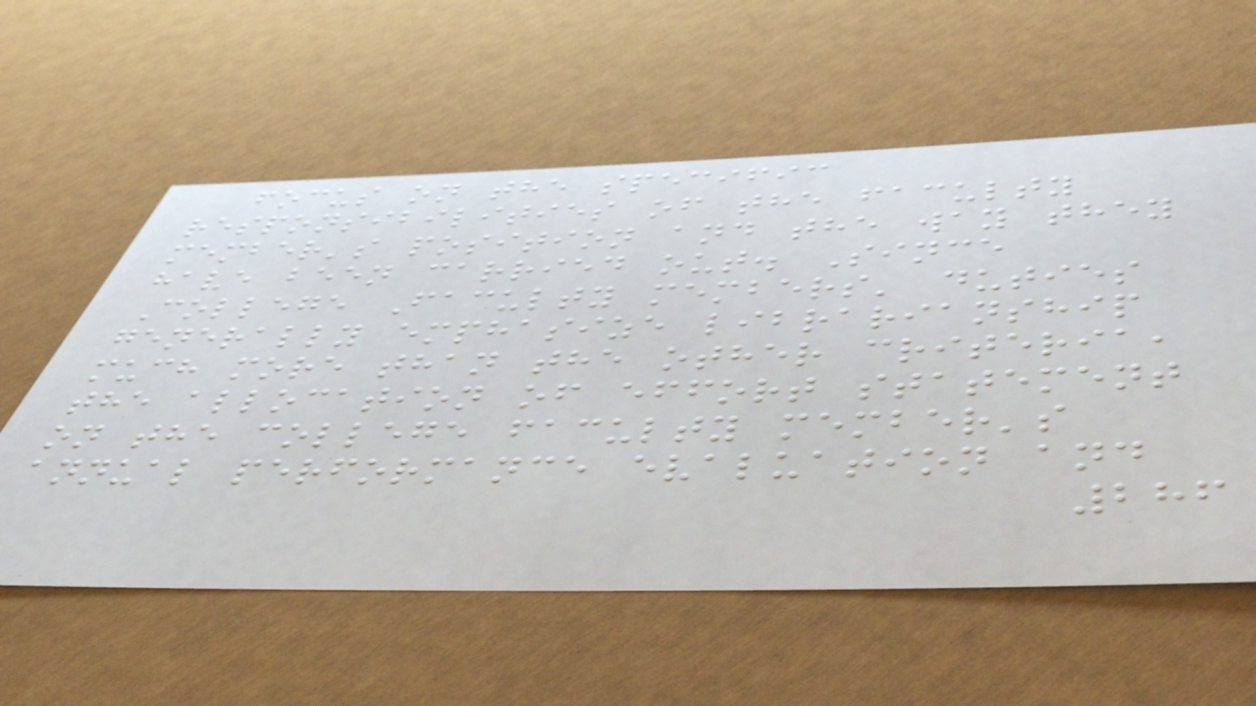focus on the specific
responsibilities of the faculty
member's position and the way they
have been carried out. Since
College Faculty members' duties
generally emphasize librarianship
much more than the other criteria,
the allocation of effort statement
on the college faculty member's
annual performance evaluation and
286
